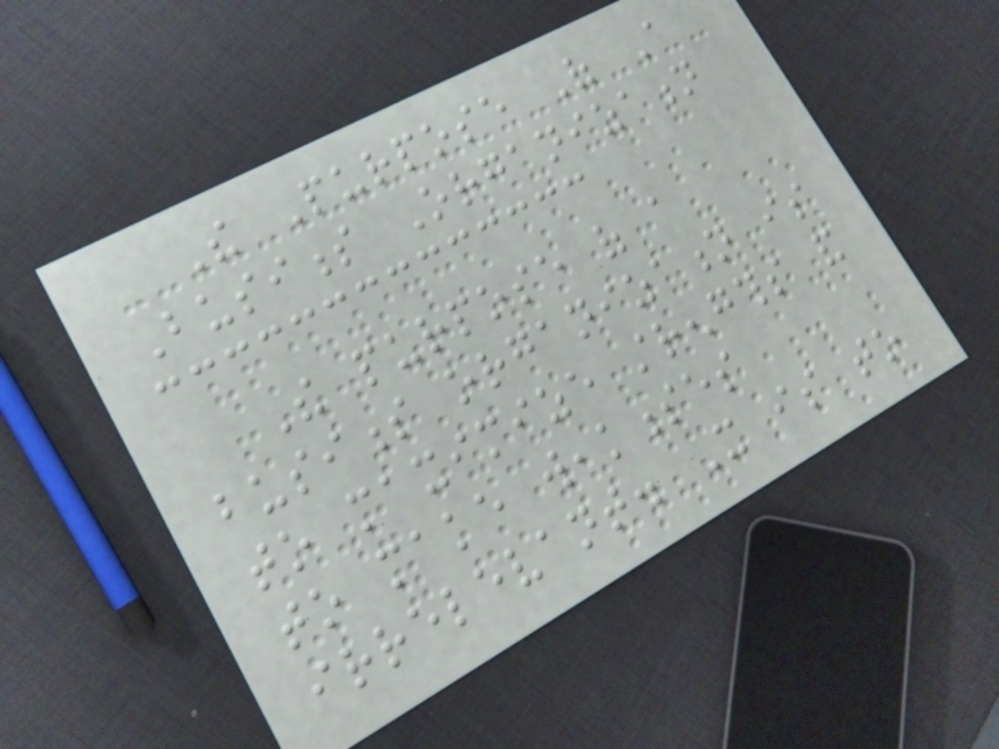The Purpose Of A
Business Organization
The purpose of a
business organization is
to maximize strengths and
to make weaknesses
irrelevant. It is to
